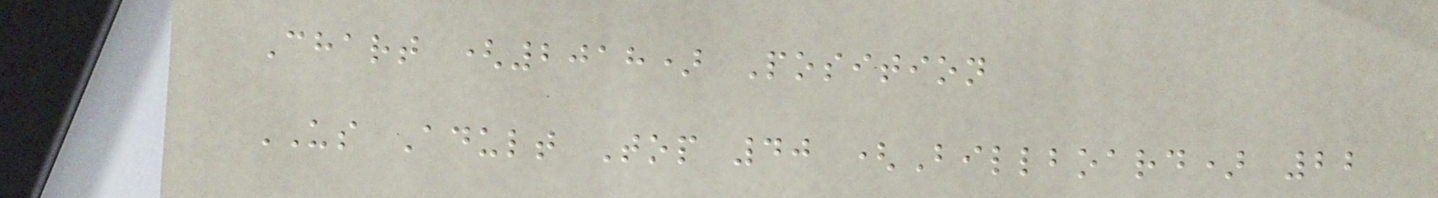Chart (2018) Position
US Adult Top 40 (Billboard) 22
